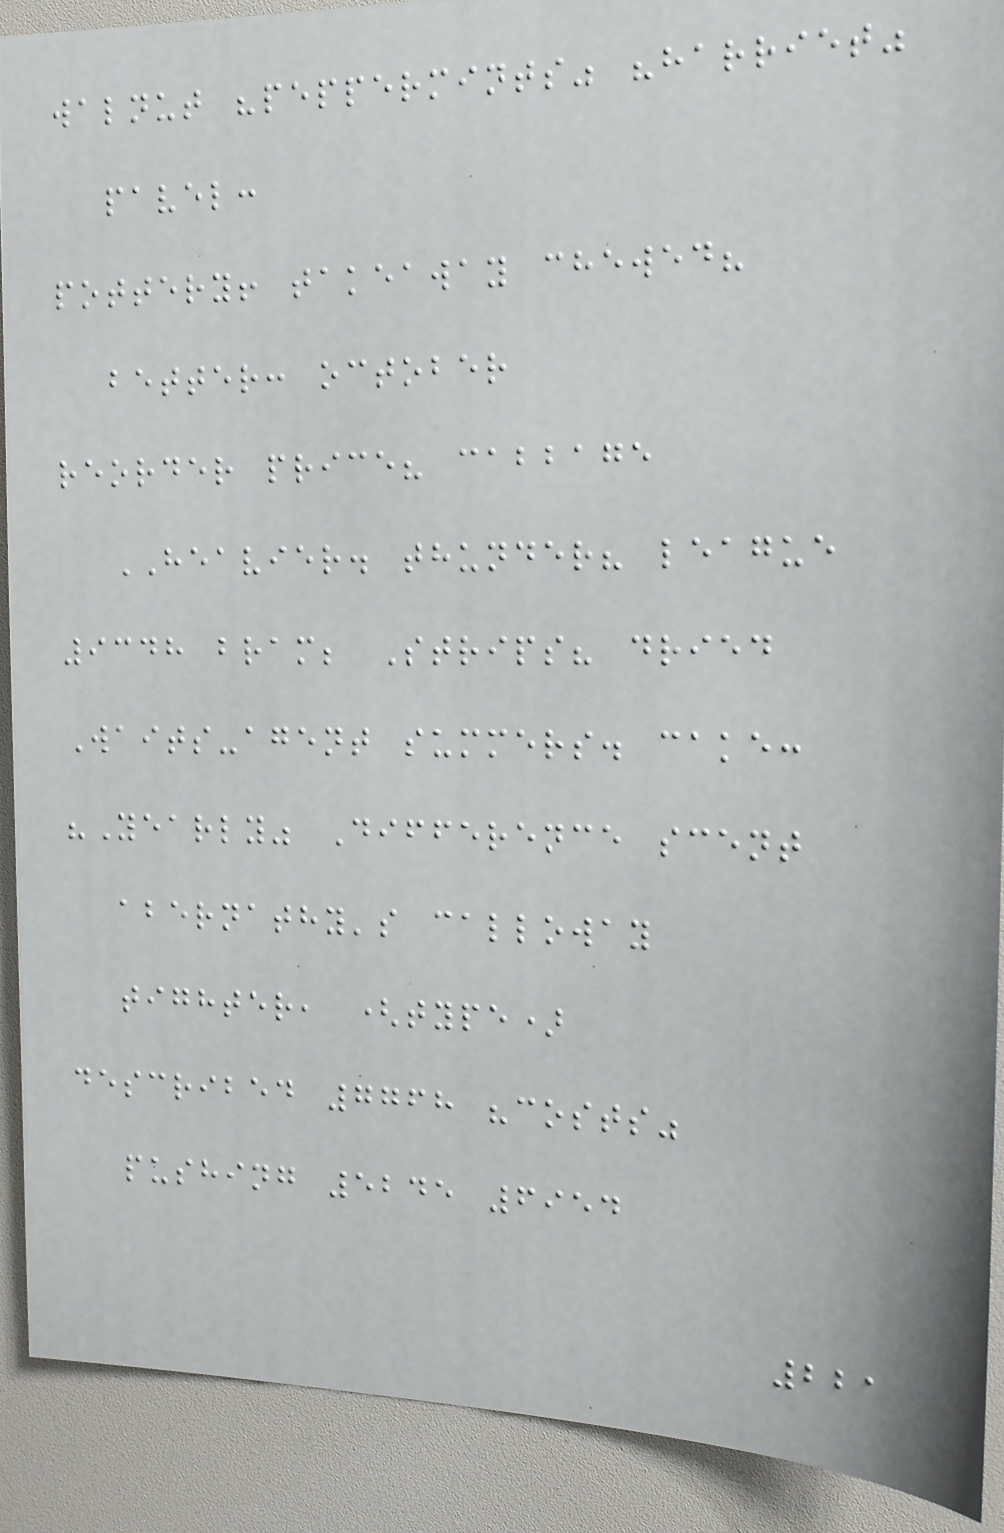walnut "peppermints" "harriet"
pavel:
pottery! takeaway chewed?
better: october
reorder price? cabbage
HEAVIER. thunder? league
9348 bram; Strips? dried
Waits-agent summers. cake:
"Yearly" Difference scent
abernathy's calloway
tighter, (type)
described 7768 "costs"
pushing 5245 6954
221
